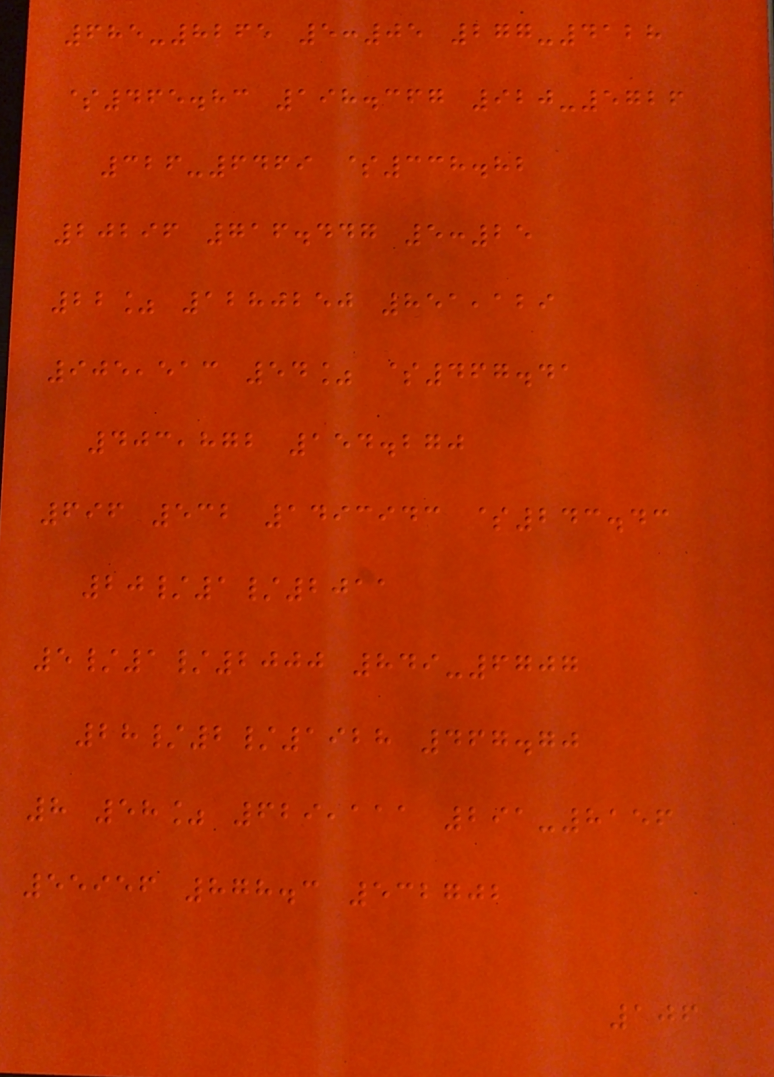685-8265 5:05 277-4128
$465.83 198.367 920-5726
326-6469 $338.82
20296 716.447 5:25
22% 1280250 851,129
905,513 54% $467.41
403,872 154.270
696 532 1493943 $243.43
20/1/2011
5/1/2000 849-6707
28/2/1928 467.70
8 58% 629,111 291-8156
55956 878.3 532702
106
